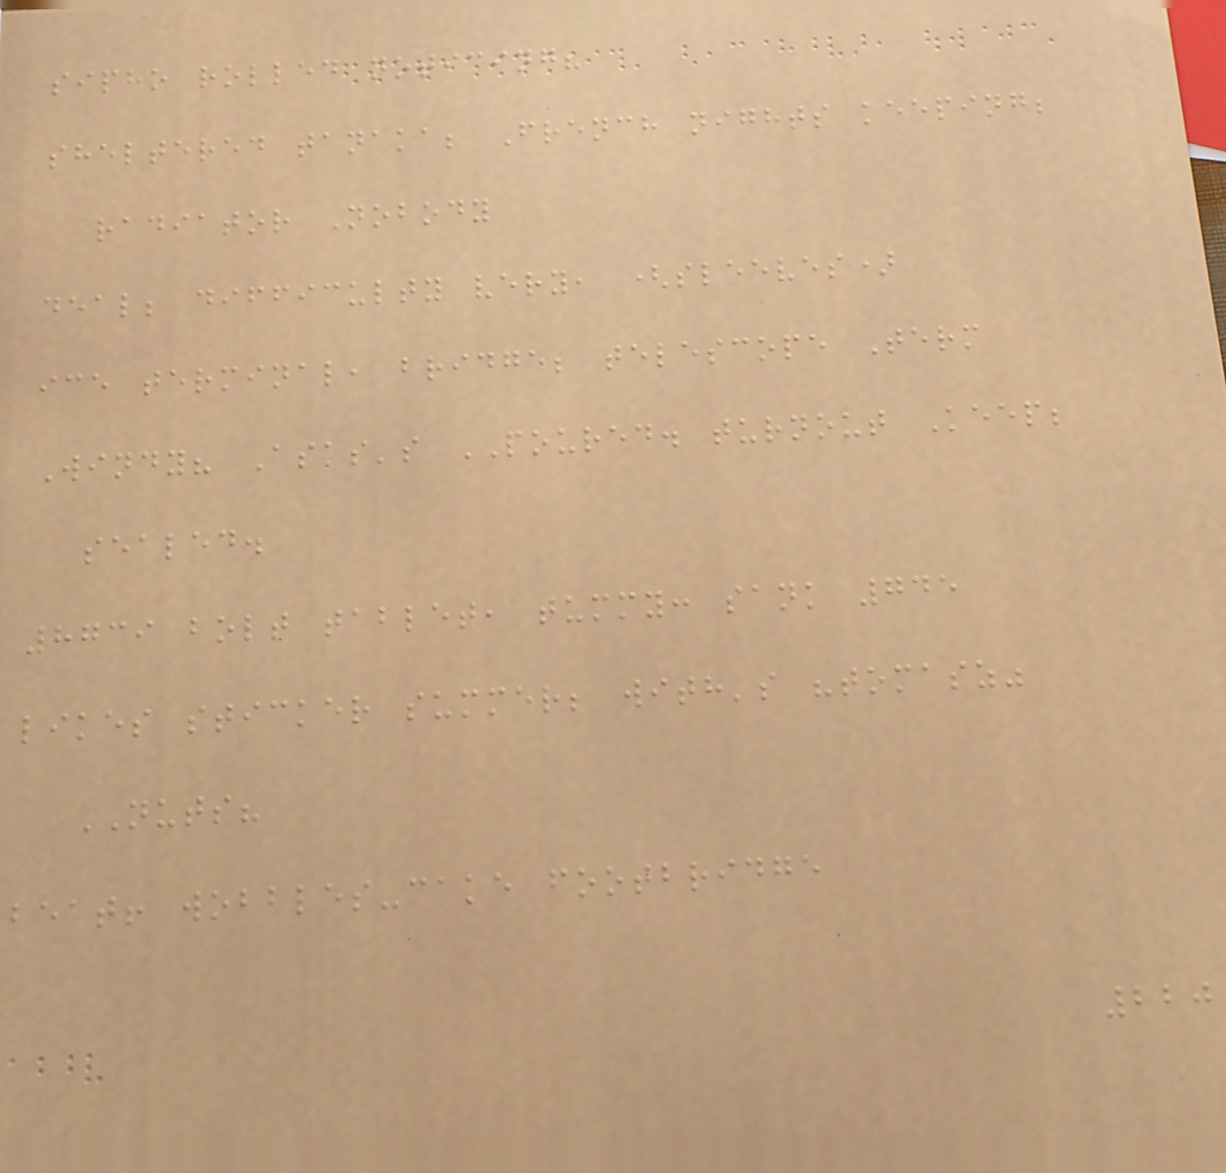sipho rolled noticing?
sheltered tanaka; French nights keeping;
radiator Nobody
deal; difficulty very, (sleeves)
ice terminal, bridge; telescope Term
Windy? Asks's POURED. turnout Keep;
sealed.
8739 bolt tablet, tummy: sank 745
likes sticker summer; with's "tomasz"
NUTS?
beat! wobbles-cake footbridge
220
